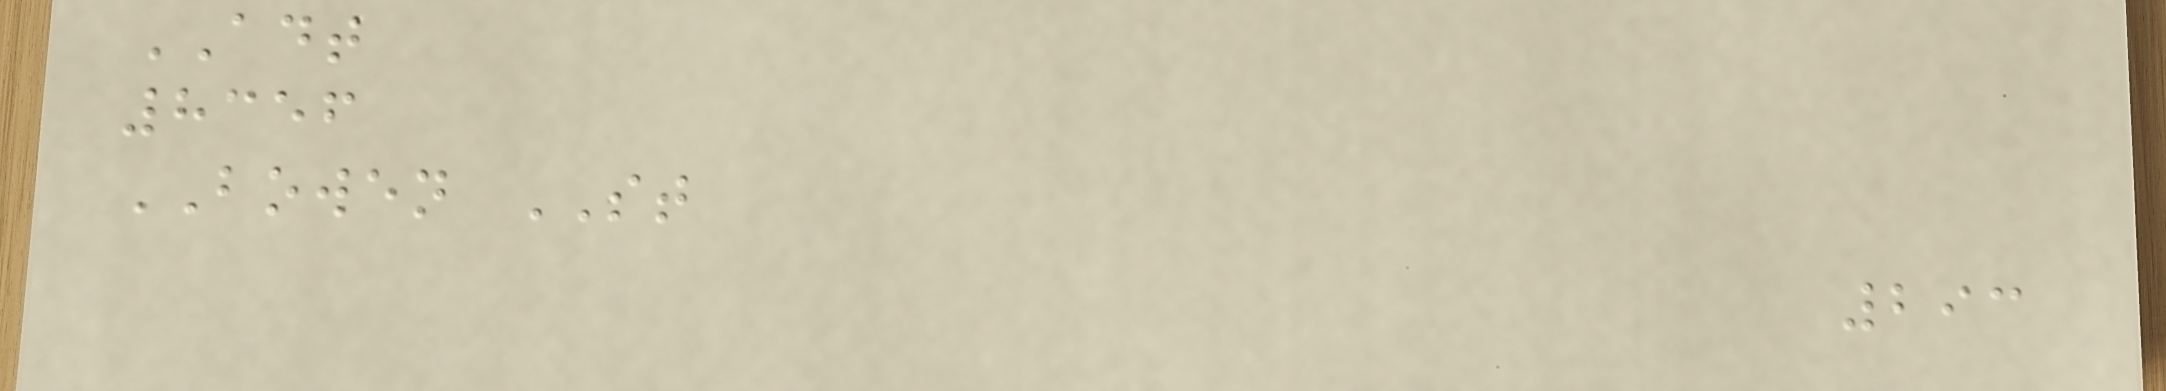ADT
8356
BOWEN ST
293
